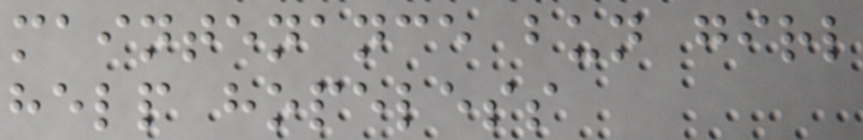maintenance bun girl
help hopeless
